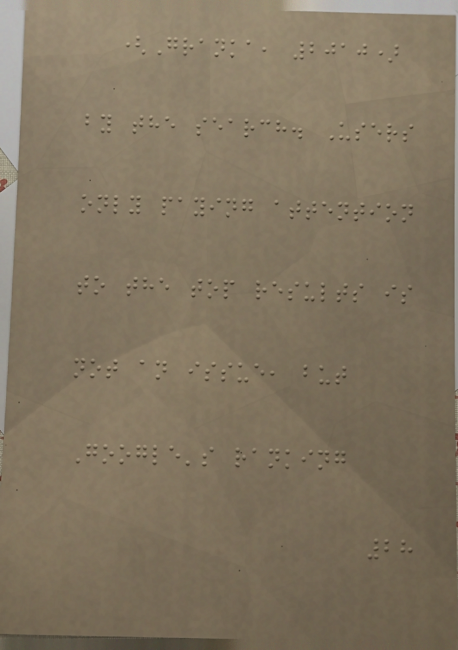(Granka, 2010)
by the search. Users
only paying attention
to the top results is
not an issue, but
Google's ranking
28
